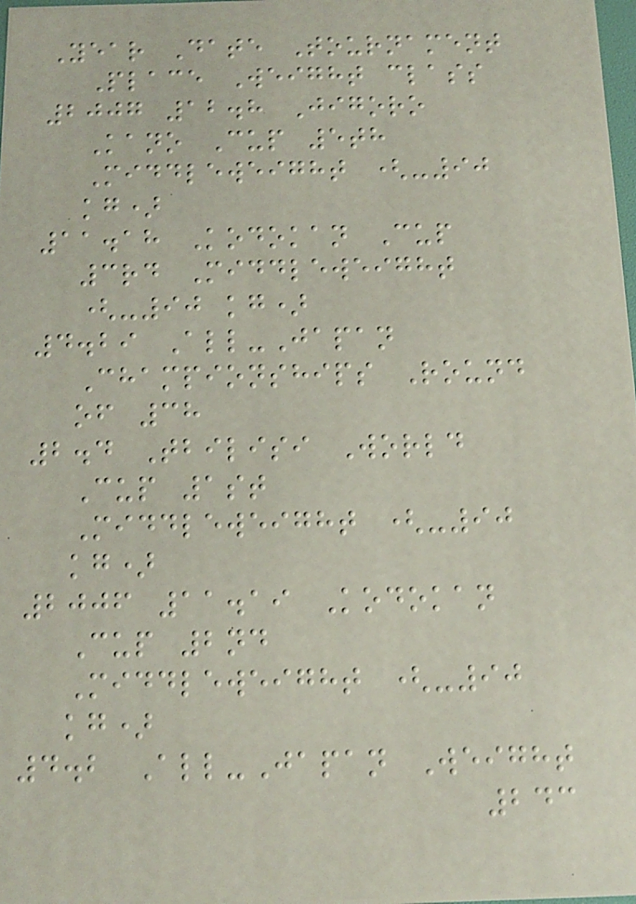Year Date Tournament
Place Weight class
2007 12.8 Jigoro
Kano Cup 5th
Middleweight (-90
kg)
11.18 Kodokan Cup
3rd Middleweight
(-90 kg)
4.29 All-Japan
Championships Round
of 38
2.4 Tbilisi World
Cup 1st
Middleweight (-90
kg)
2006 11.19 Kodokan
Cup 2nd
Middleweight (-90
kg)
4.2 All-Japan Weight
243
